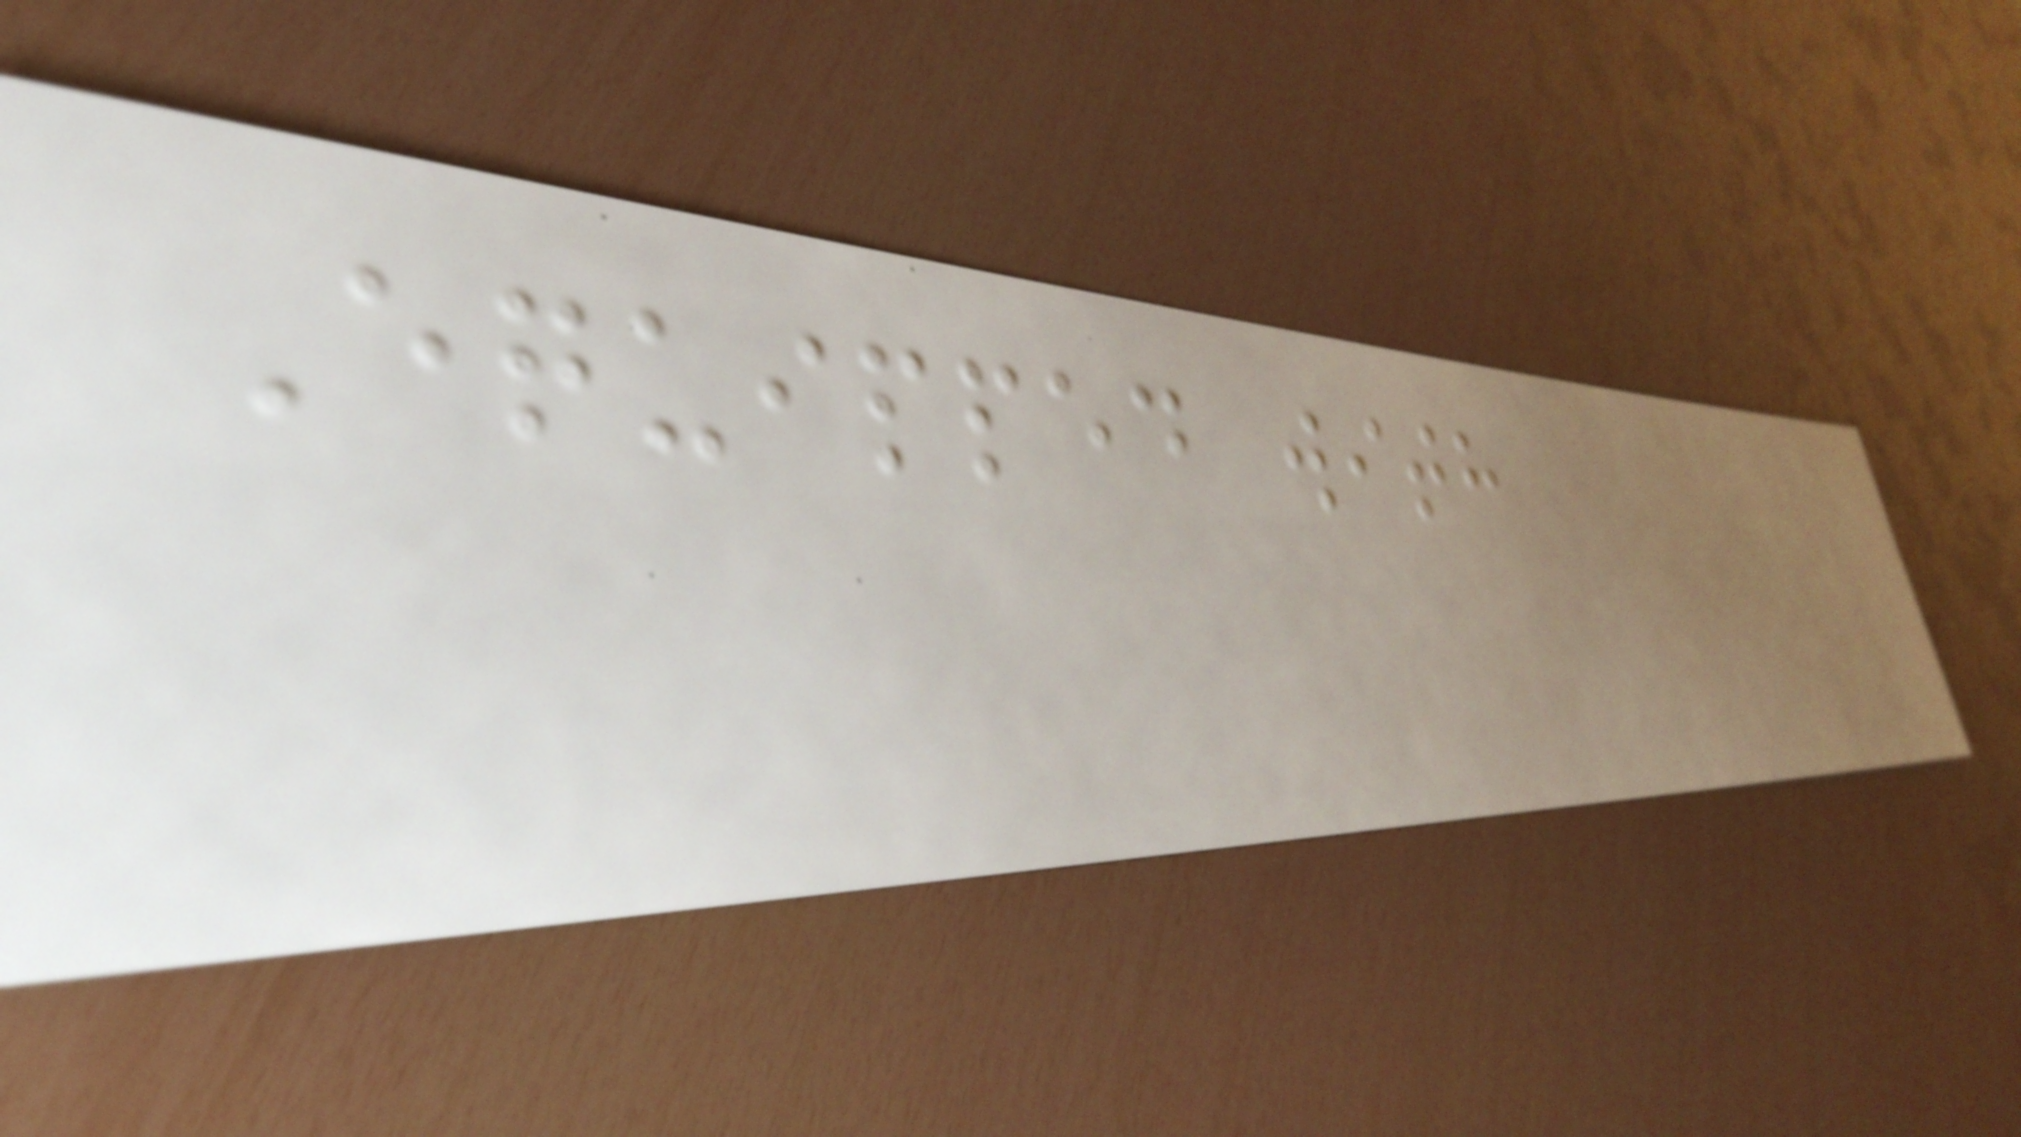Equipped with
